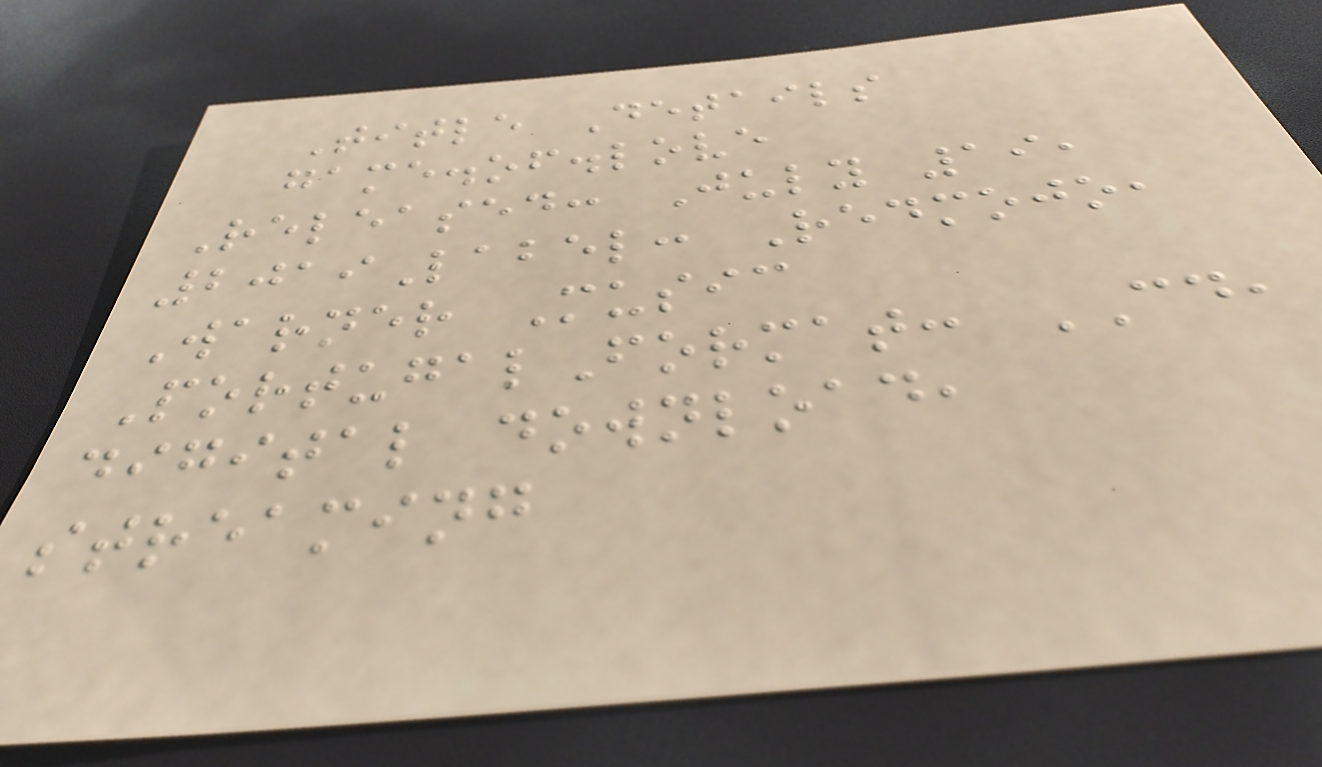Title Details
game.of.love
Released: July 19,
2019Label: Redmojo,
Warner Music
PortugalFormat: CD,
digital download,
streaming
